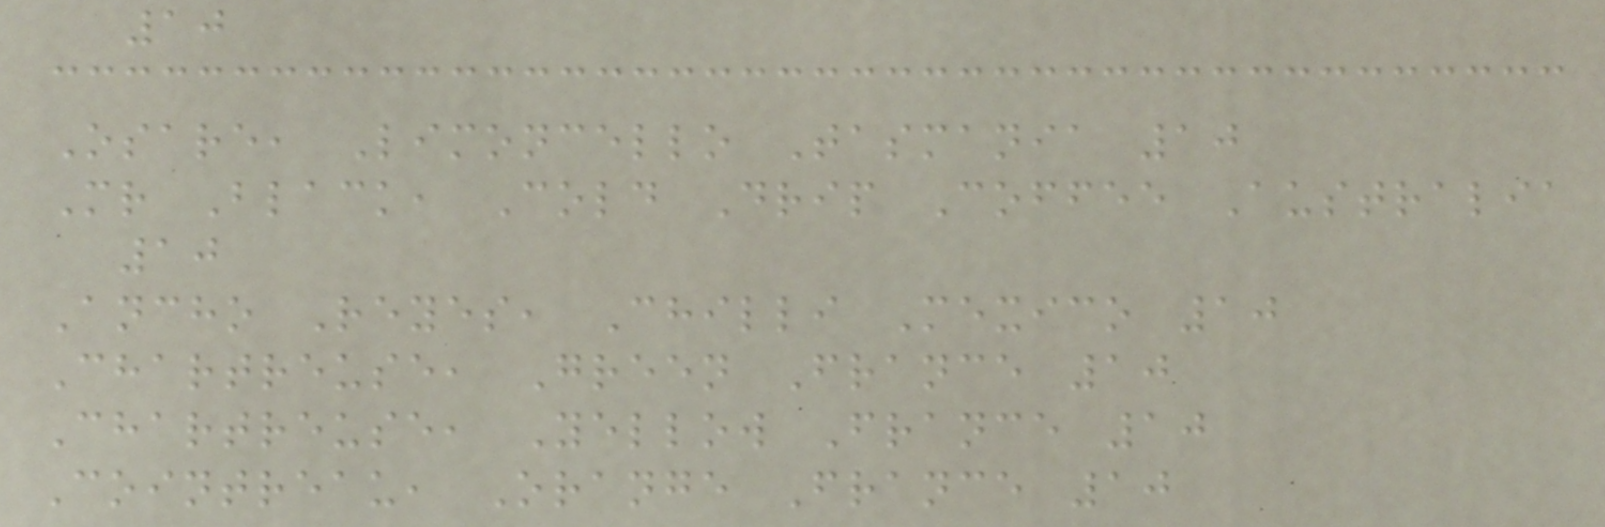10
Osare, Limoncello Tasmania 10
Mr Black, Cold Drip Coffee Australia
10
Ancho Reyes, Chilli Mexico 10
Chartreuse, Green France 10
Chartreuse, Yellow France 10
Cointreau, Orange France 10
